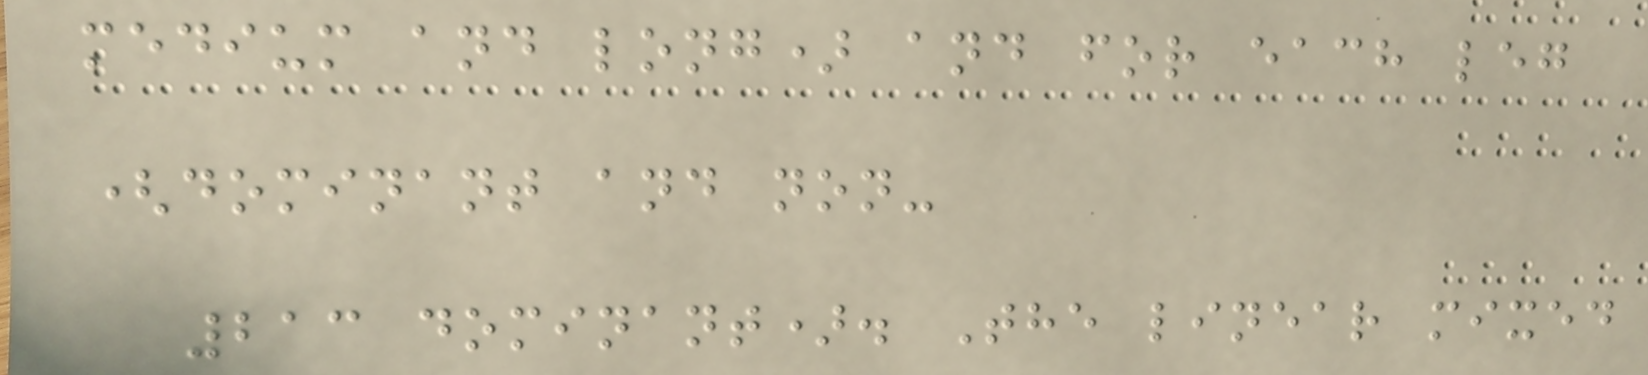medium and long) and for each leg
(dominant and non-
213 dominant). The linear mixed
